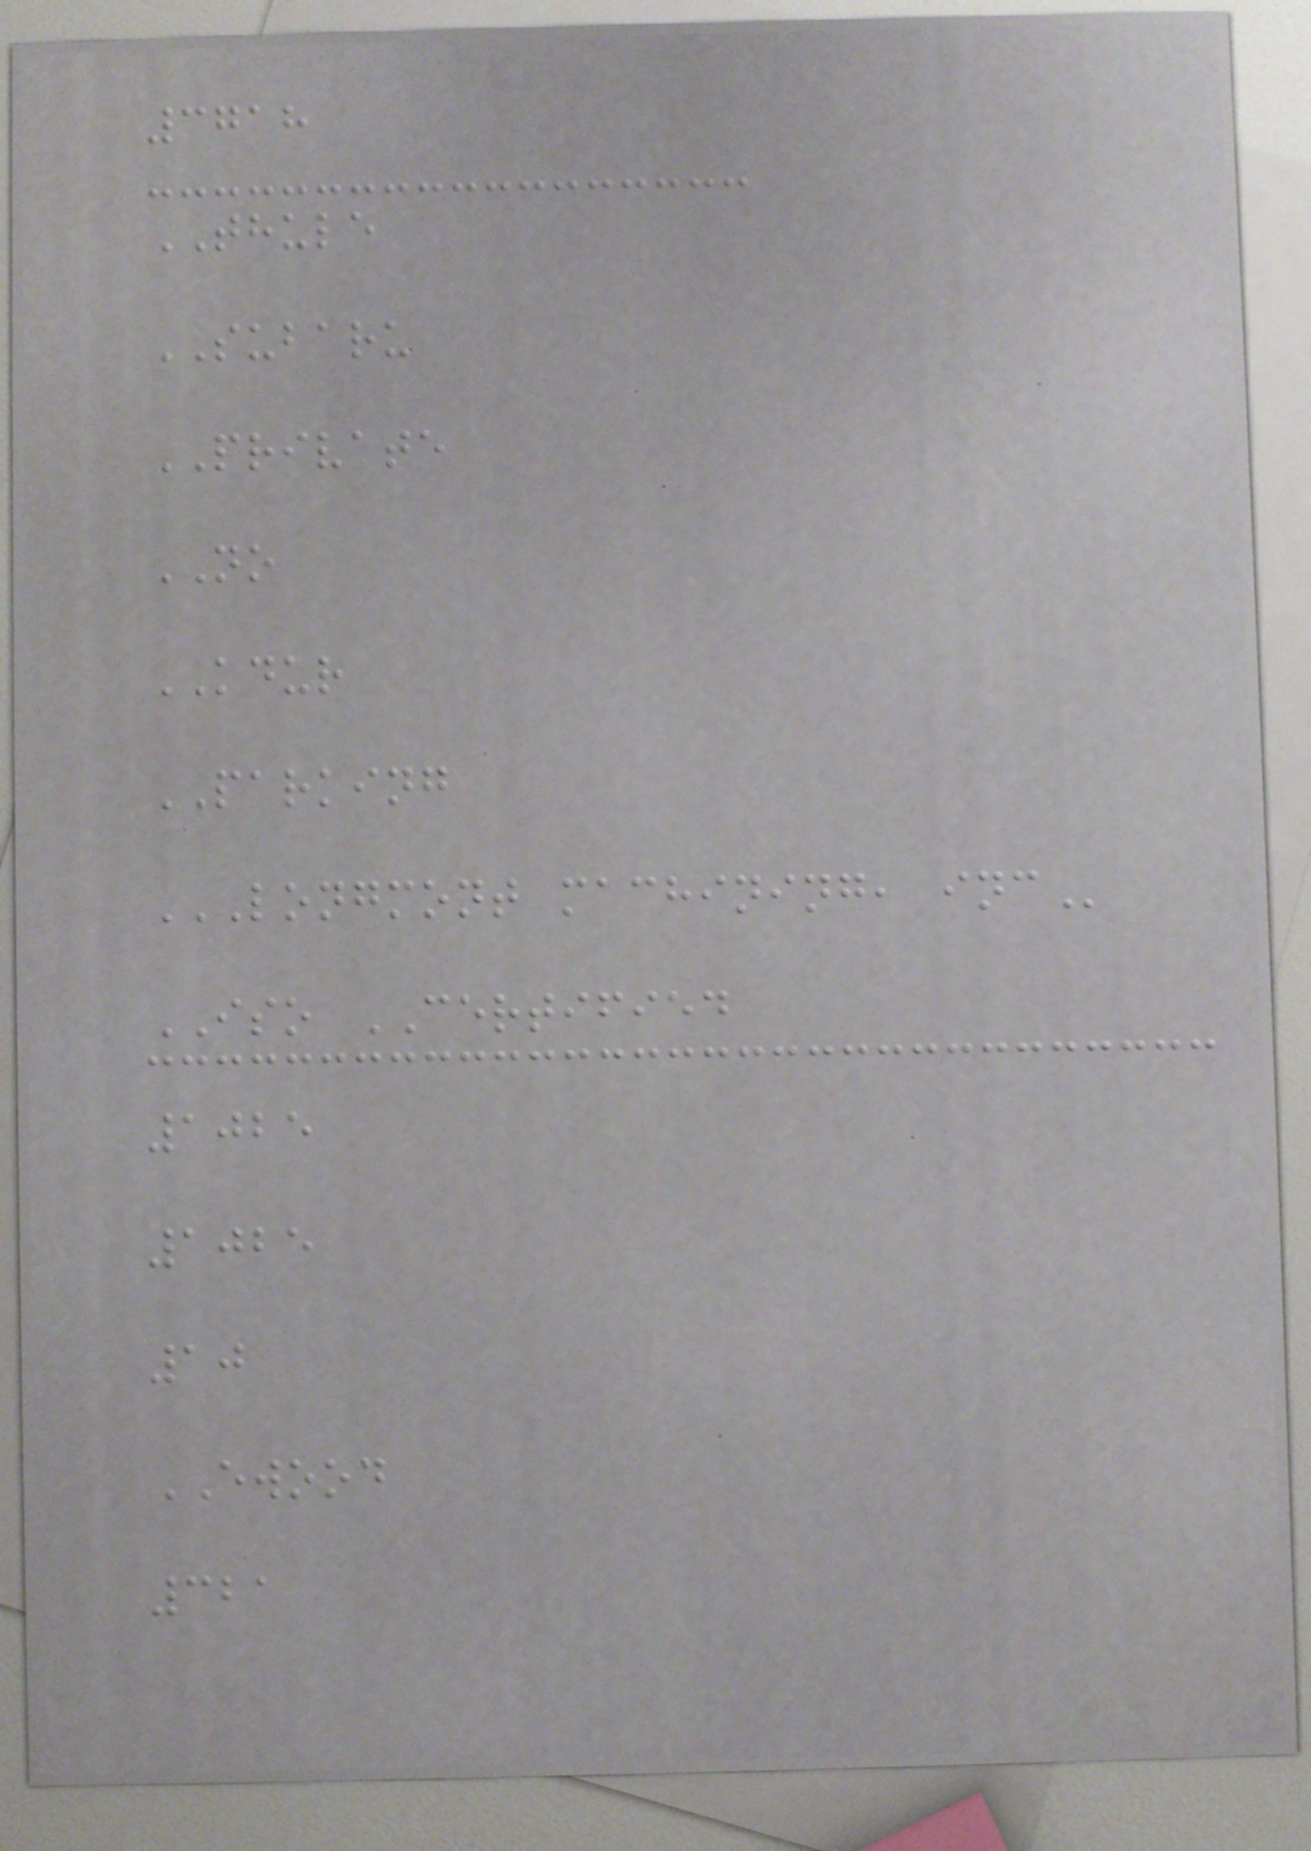3718
THULE
SUBARU
PRIVATE
NO
KDUR
PARKING
LONGMONT MACHINING, INC
ISO CERTIFIED
1025
1025
10
EWOOD
321
